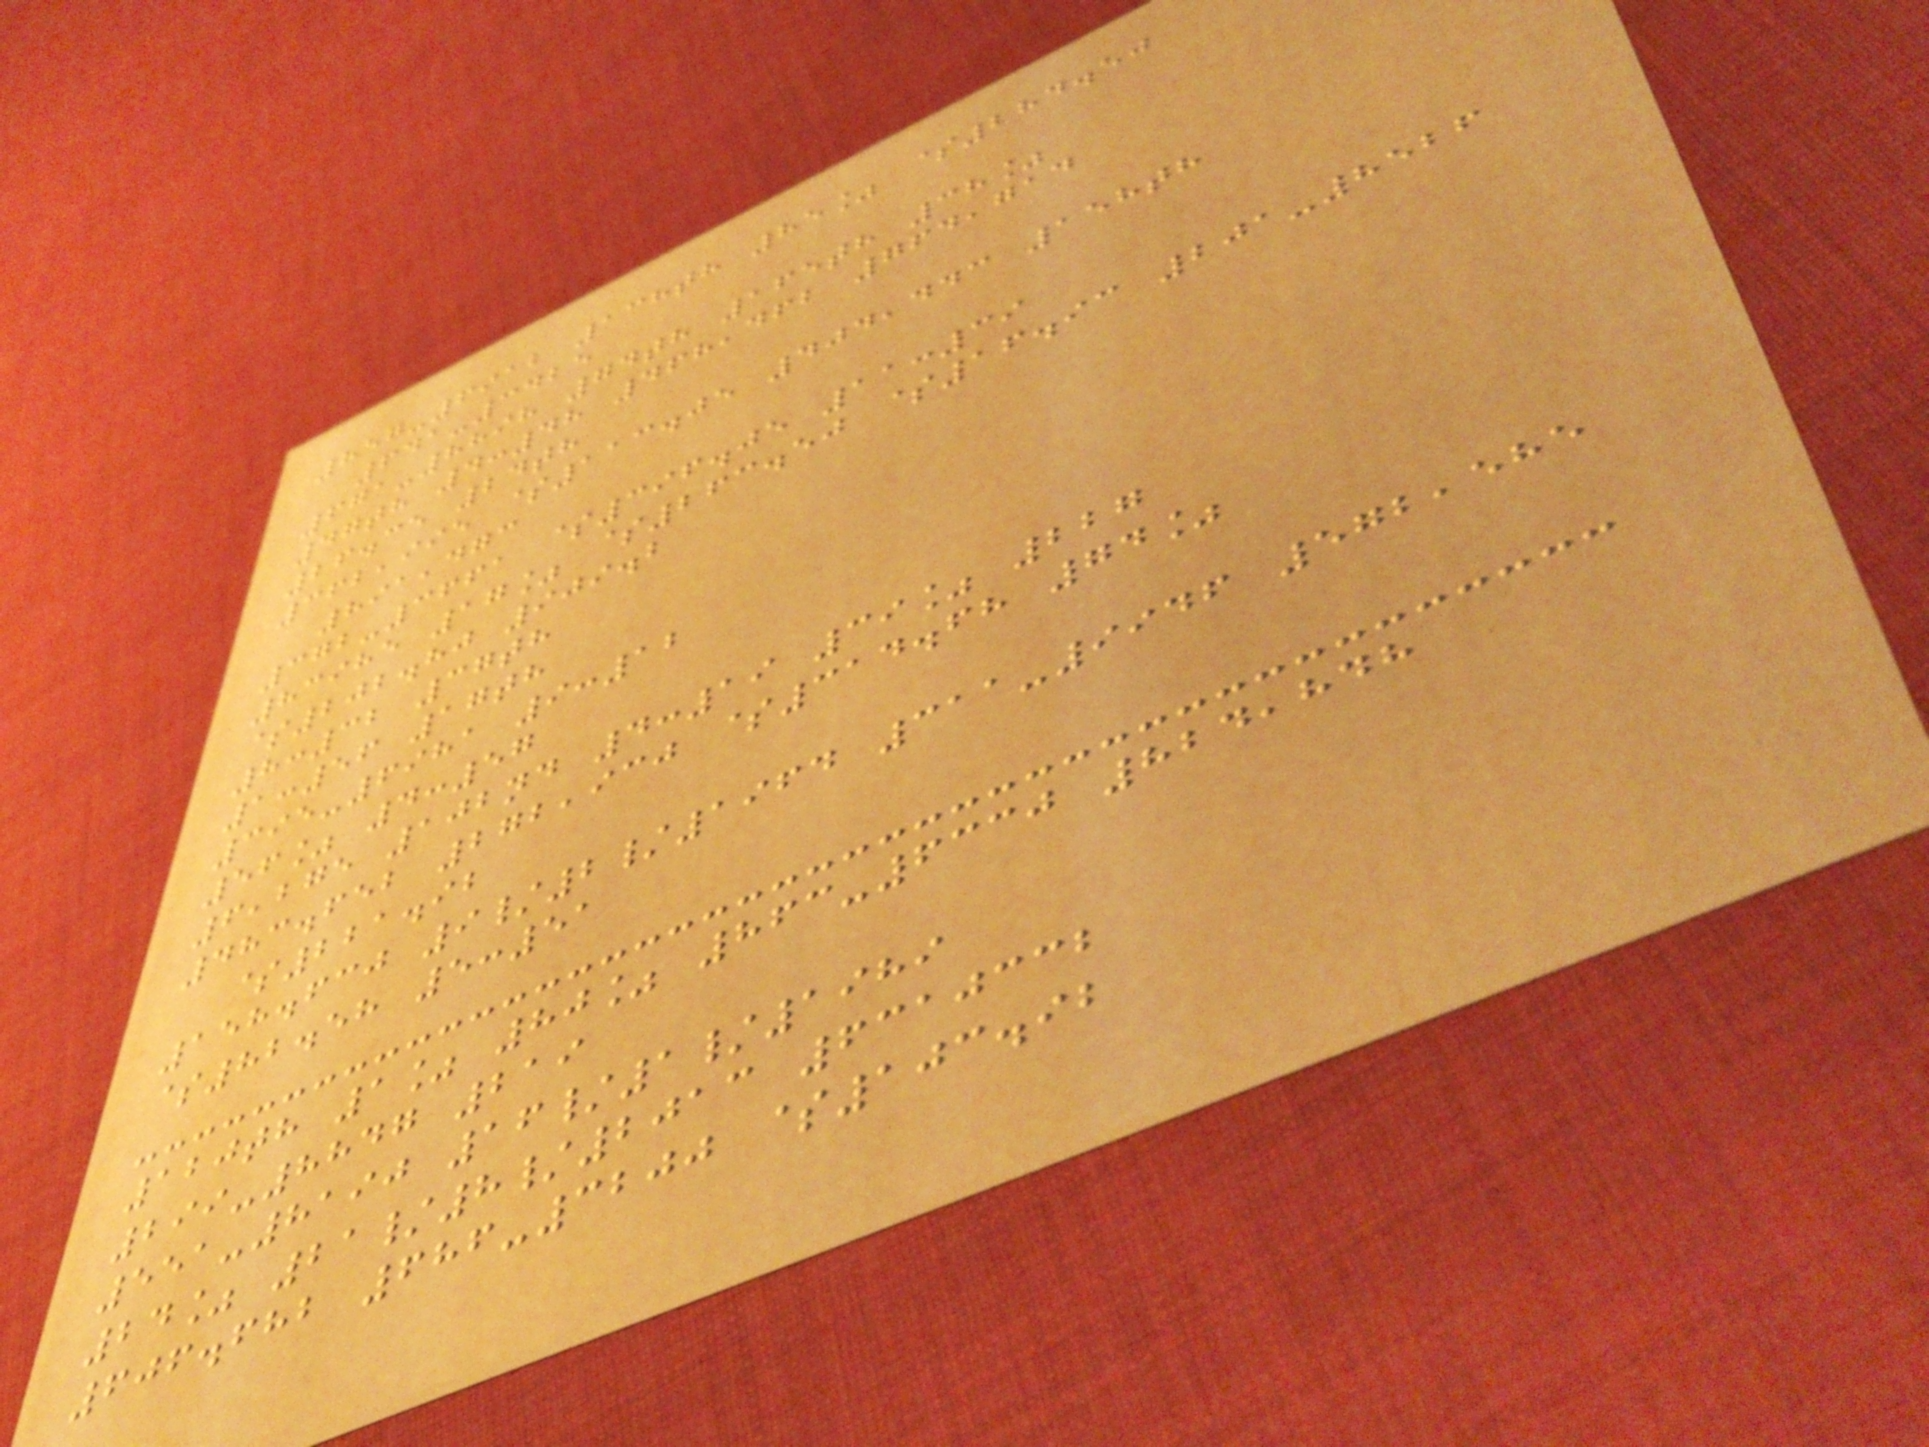857-6912 138th 85% $284.50
641-3425
671-8898 74th 165th 38%
47th 4:48 468,462 764,714
26.35 24th
362,995 $113.05 404,443 158th
891,473
372-3661 $396.05 11:39
83985 17% $263.50 $16.93 201-8526
$202.80 909.2
8:32 37th
1:56 17th
395-6981 9:12
56% 4:57
6,275 102nd 4:19 39% 227
483.652 272,930 $314.68 74%
$221.92
158.630 9/2/1964 311-9946 572,585
$82.58 5:51
120th 1% 80% 863-6330 824,848
299-8847 219
551-8190 16/1/1989
24% 21/8/2013 6310332
606.682 686-3200 $103.92
